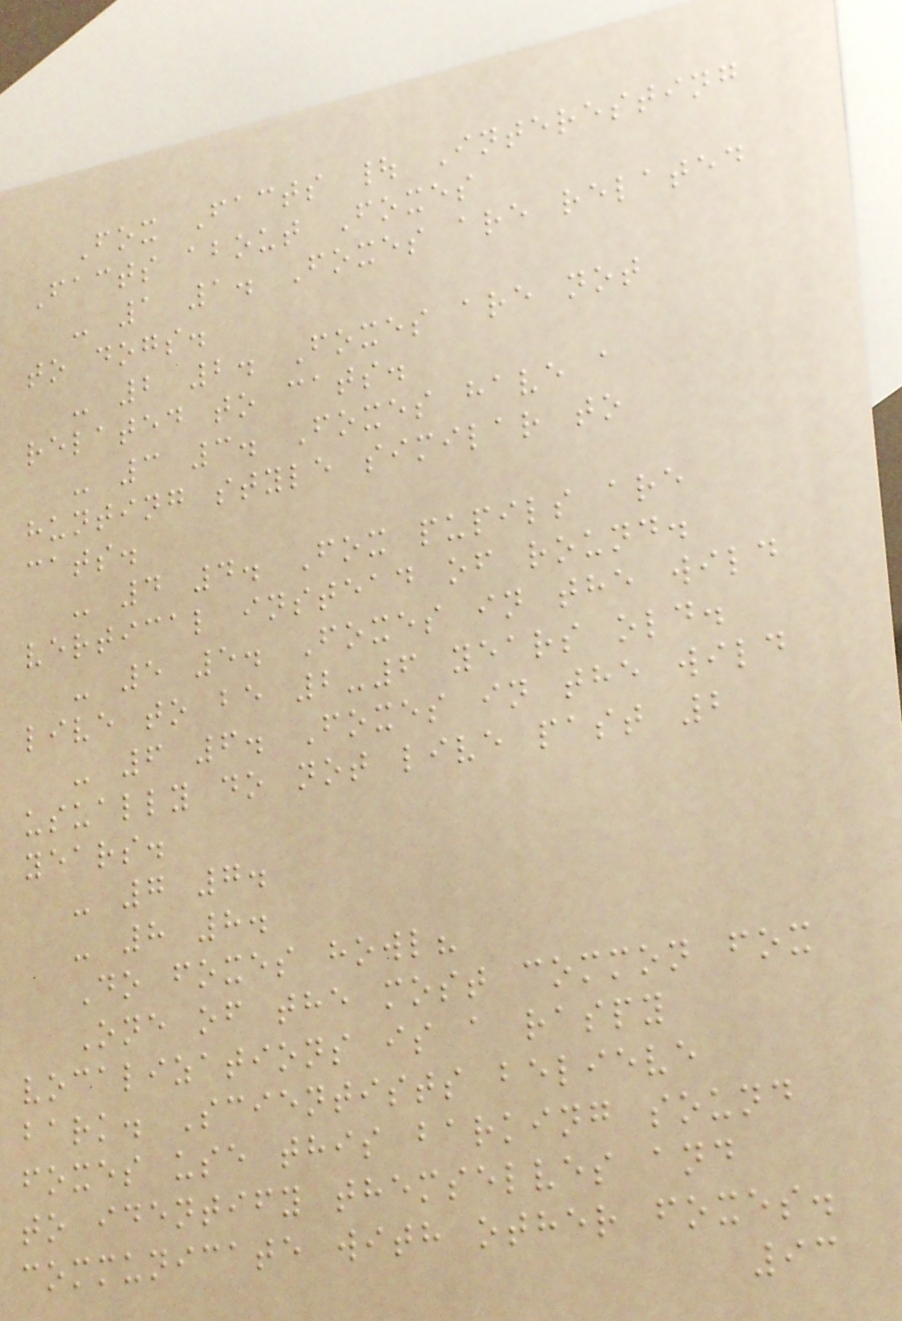Fox Facts | Interesting
Facts about Foxes
- 1 1. Foxes are related
to dogs.
- 2 2. Foxes are not
related to cats.
- 3 3. Foxes have a
hunting style similar to
cats.
- 4 4. Fox pupils are
vertical instead of round.
- 5 5. Foxes in the wild
live to be 2-6 years old.
- 6 6. Foxes in the wild
usually do not live past 2
years.
- 7 7.
- 8 8.
Do foxes howl?
One of the most common fox
vocalizations is a raspy
bark. Scientists believe
foxes use this barking sound
to identify themselves and
communicate with other foxes.
93
